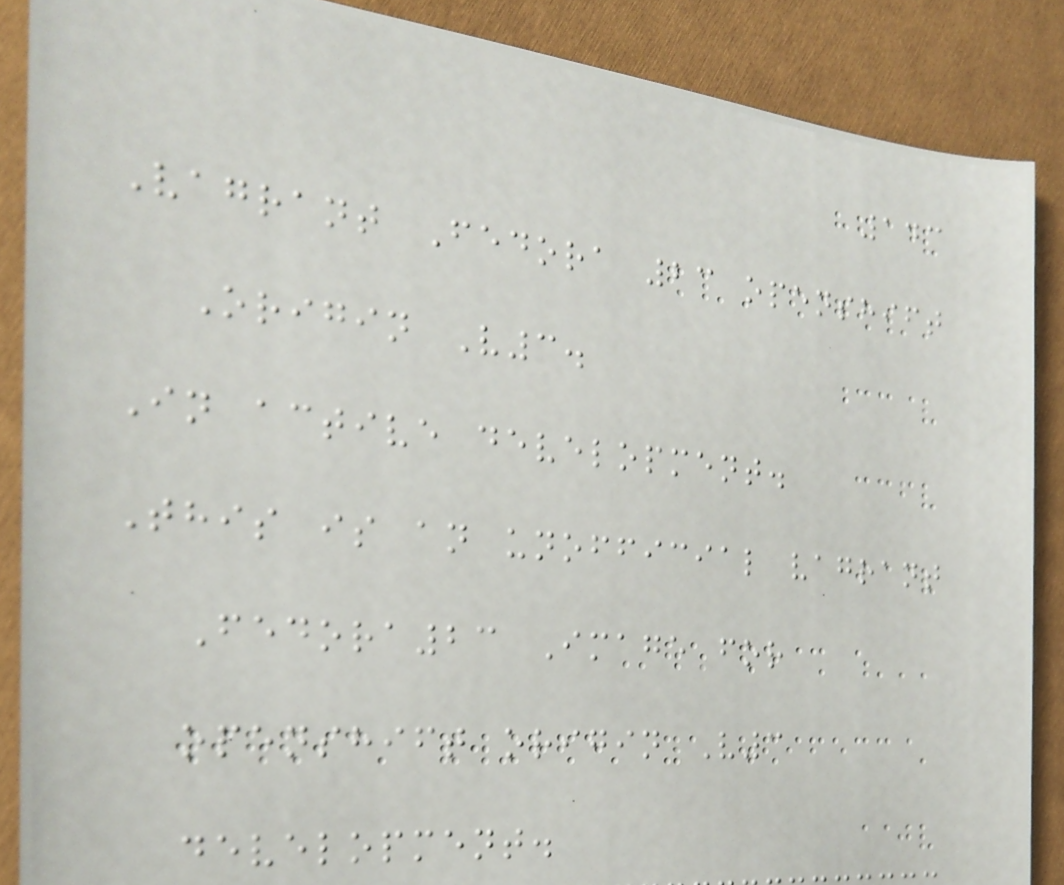143
Vagrant Fedora 23 openshift
Origin V3.
In active development.
This is an unofficial vagrant
Fedora23 Image for
openshift origin V3
development.
